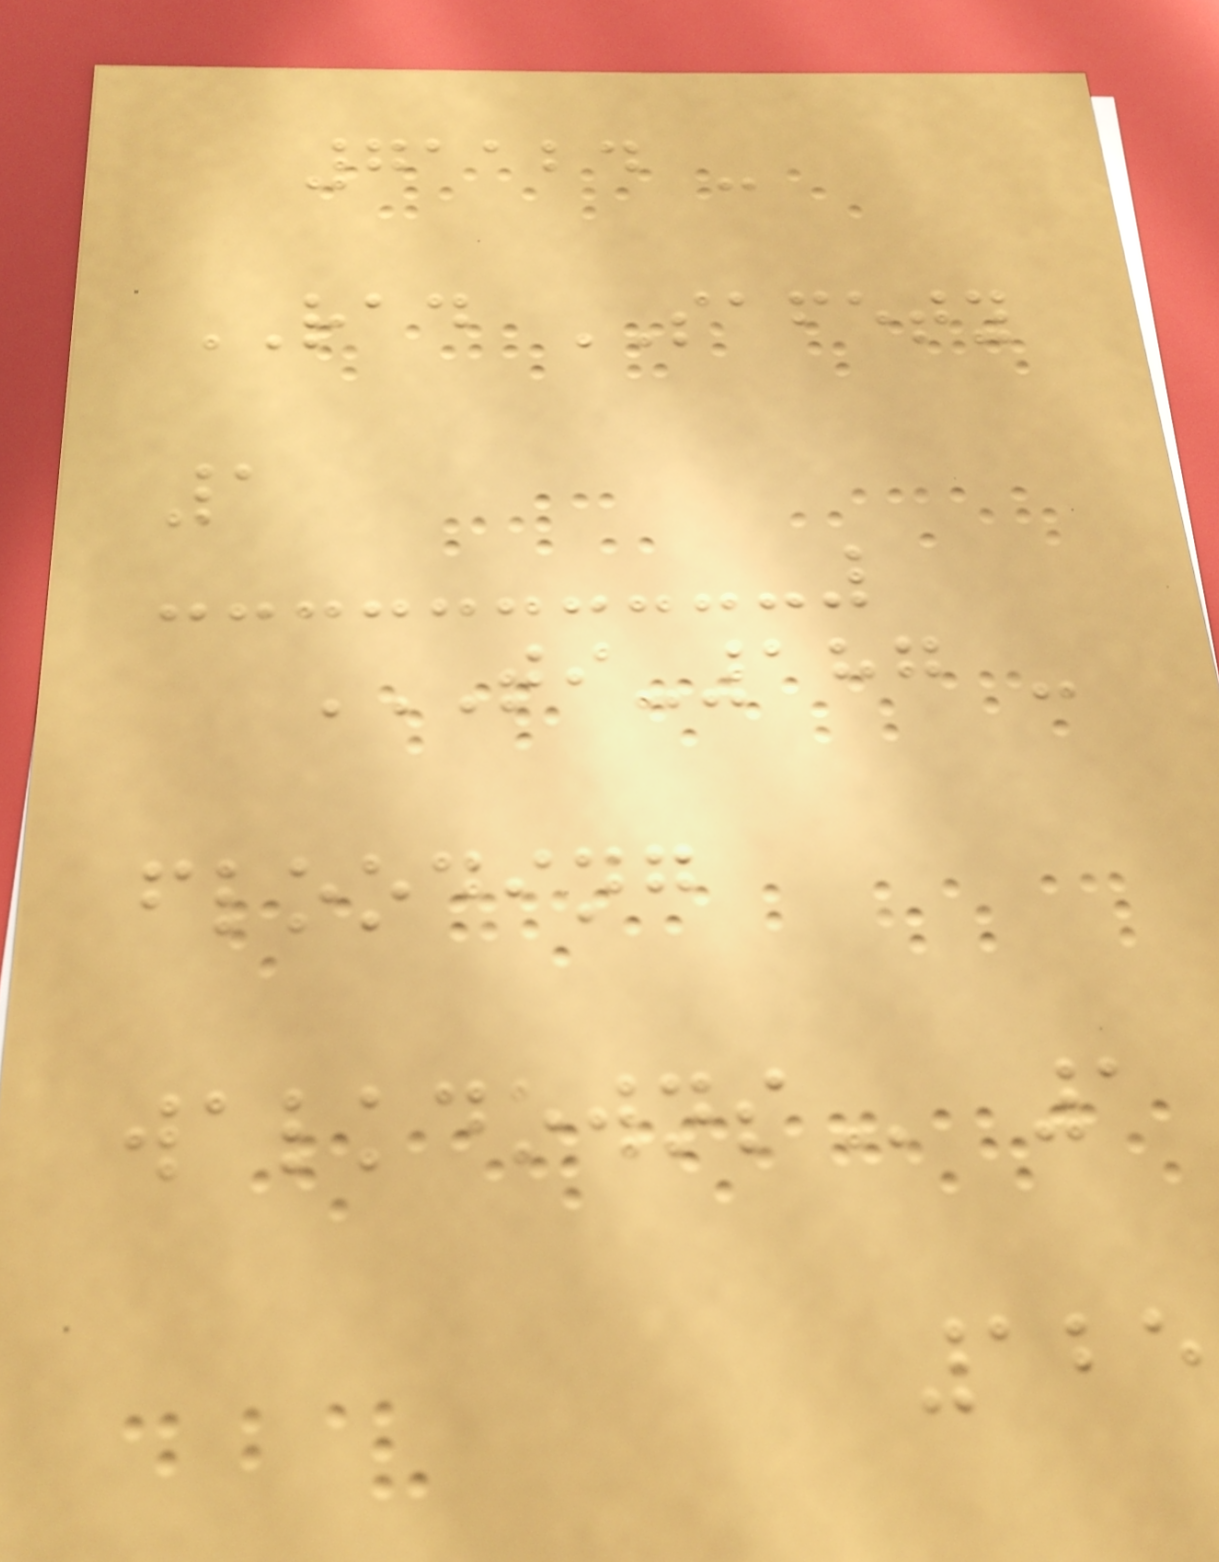71124 -
RAD SAFETY
1
TI-187 -
FLOODING
WALKDOWNS 1
125
